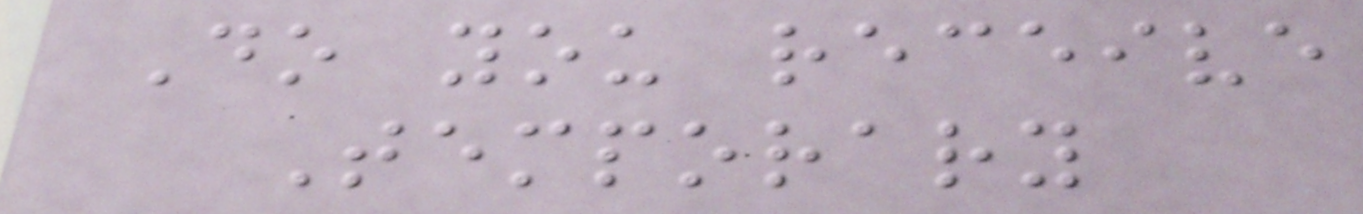Do you receive
Temporary
